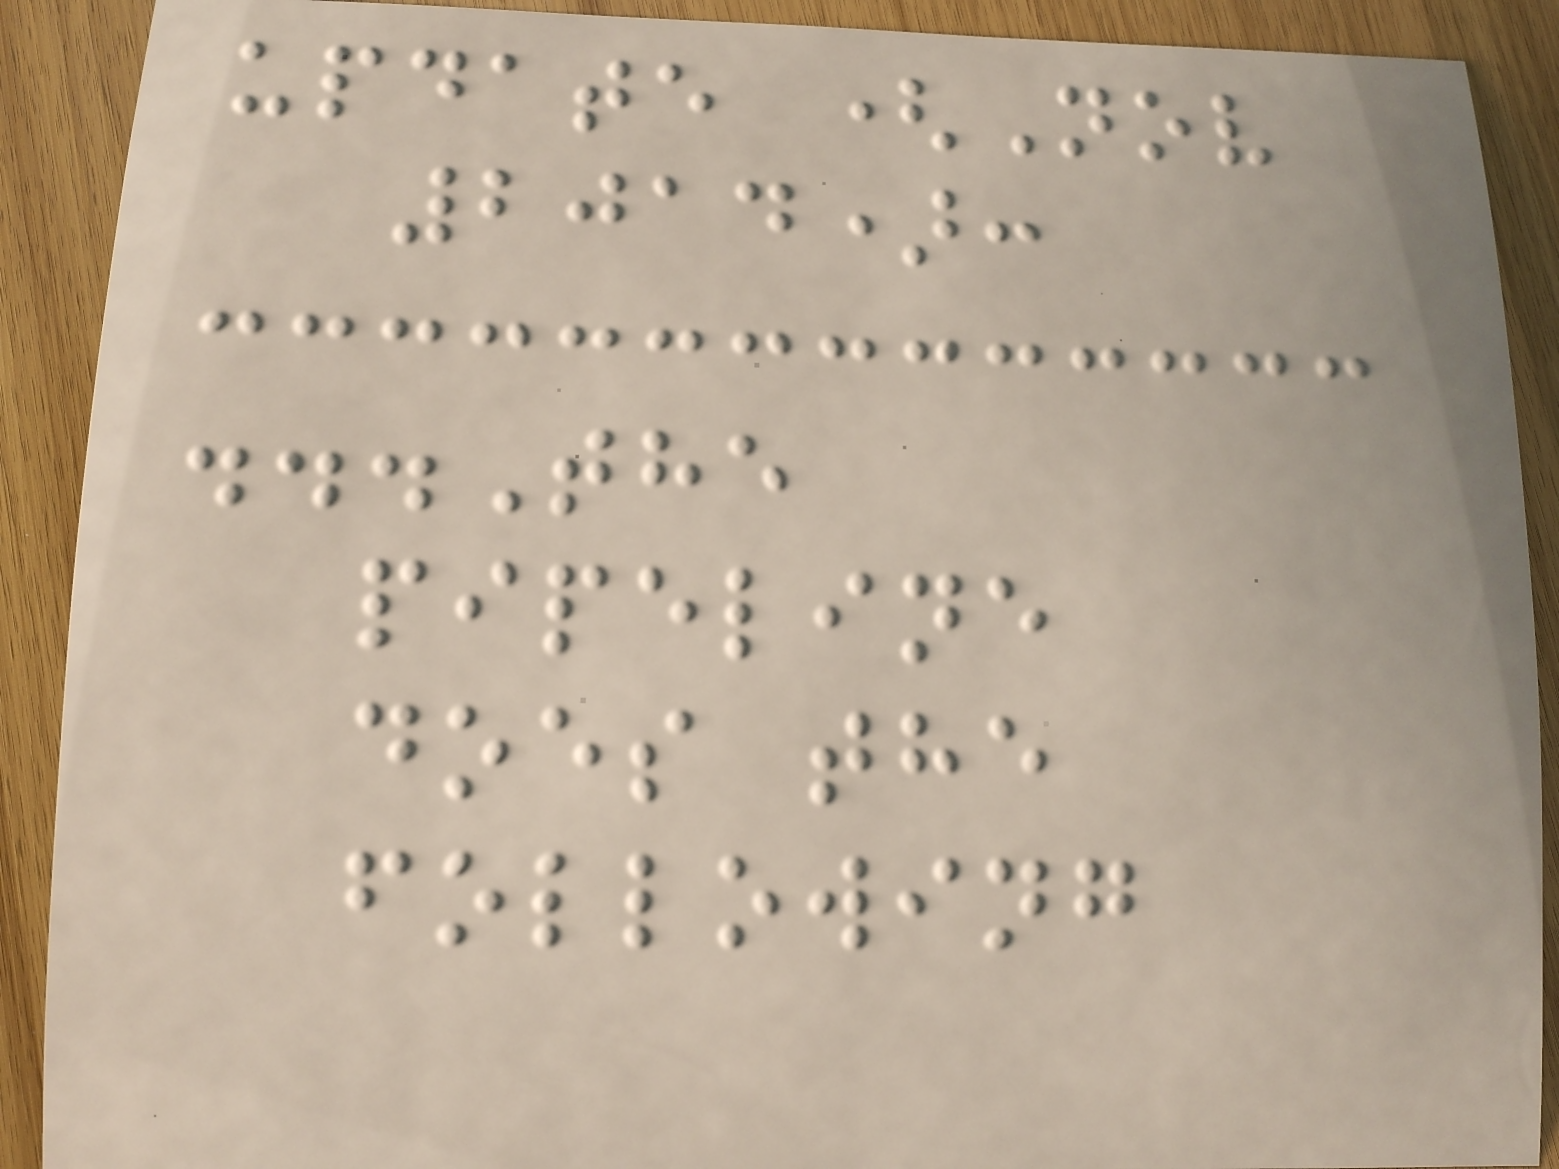update (Nov
2014):
...The
pipeline
does the
following
